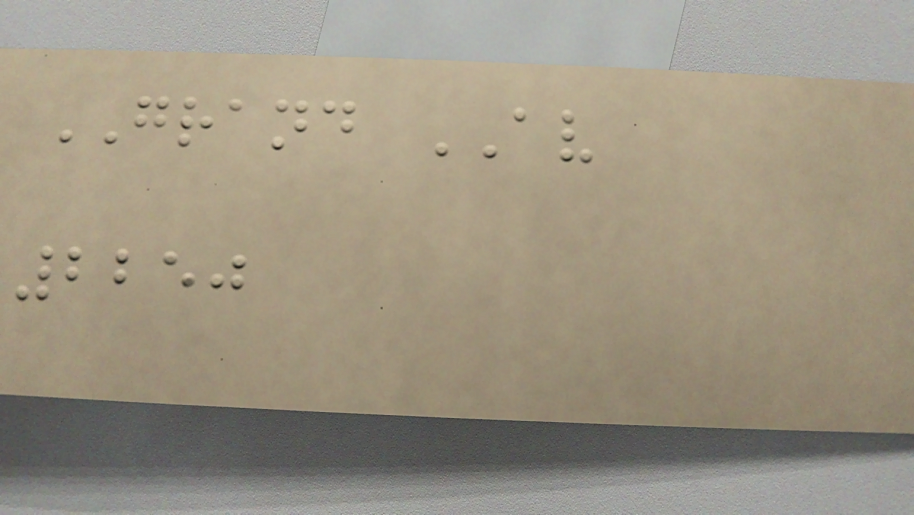GRAND AV
2250
